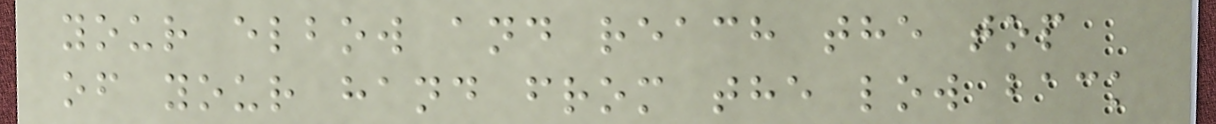your elbow and reach the top
of your hand from the low back
